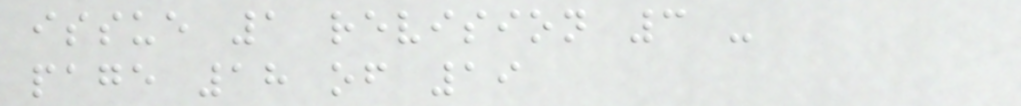issue 1 revision 3 -
page 18 of 19
